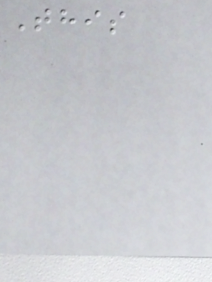This
